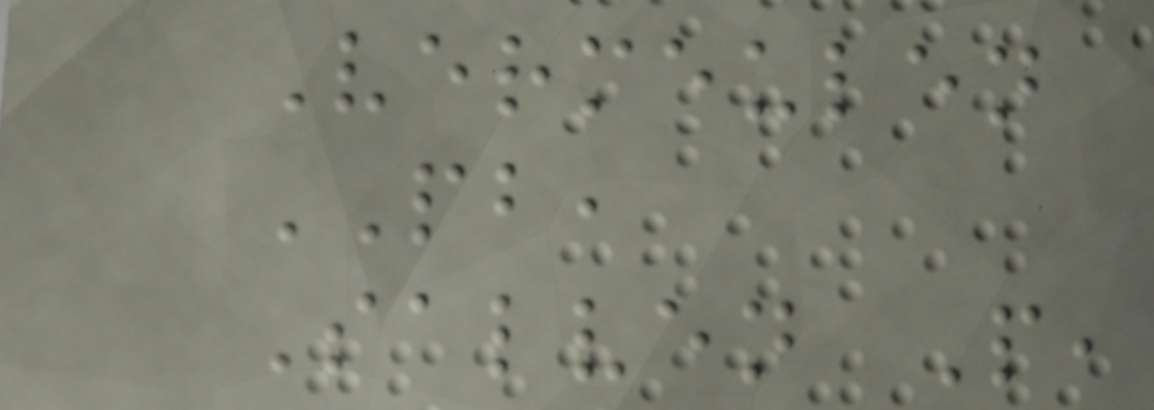Vermeulen
PB,
Salven P,
